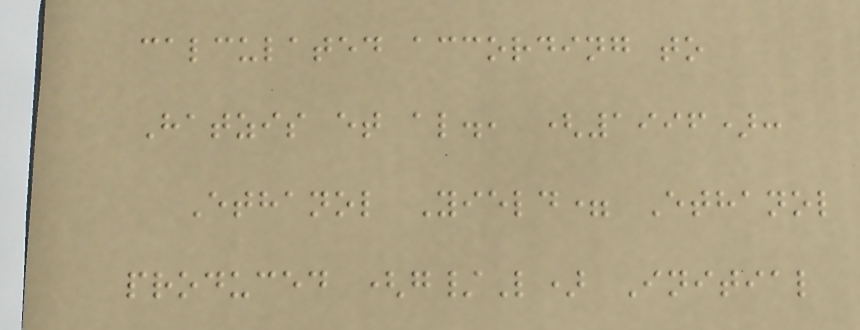calculated according to
Hatzis et al., (1996):
Ethanol Yield= Ethanol
produced (g/L) Initial
